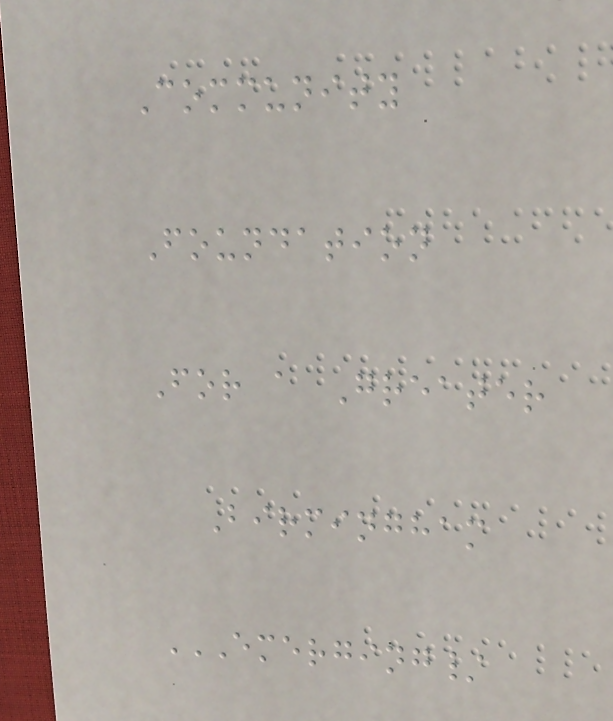Community
Foundation
For a Greater
Birmingham
EMERGING/
